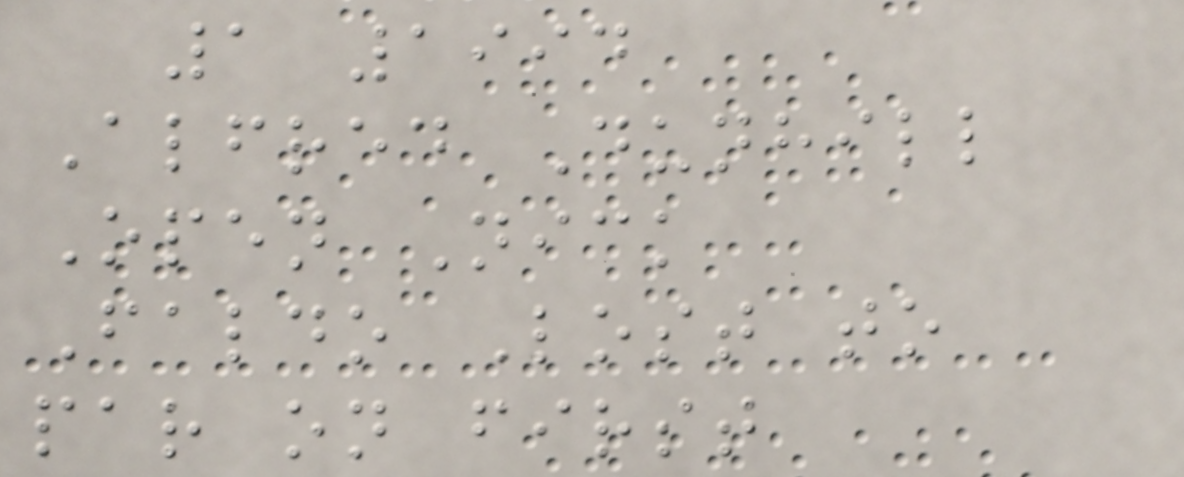1 1994
Alfred Dunhill
Open Nick
Faldo Lost to
par on first
